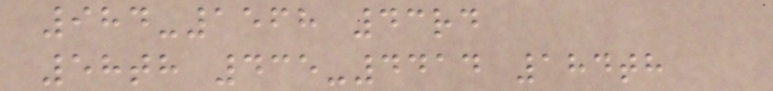984-1568 43rd
58th 435-4414 184th
